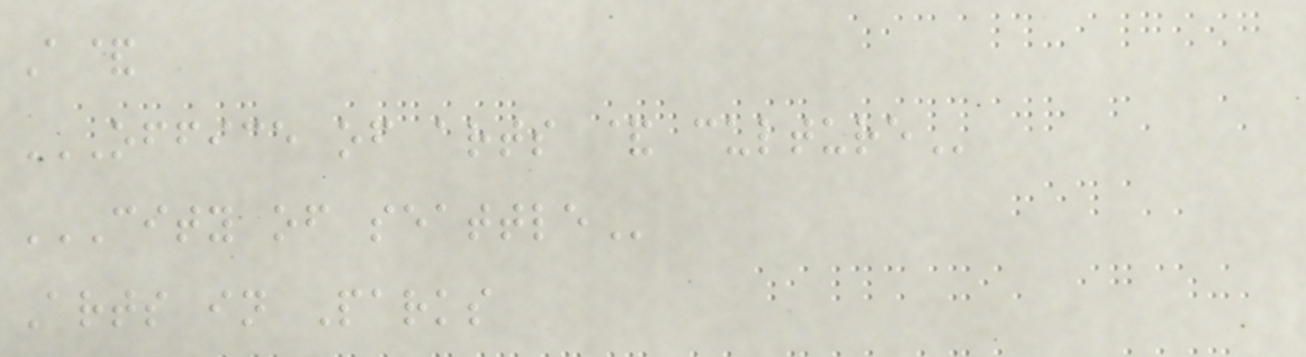A&
OFFICE OF ARTS & CULTURE
CITY OF SEATTLE
Arts in Parks
